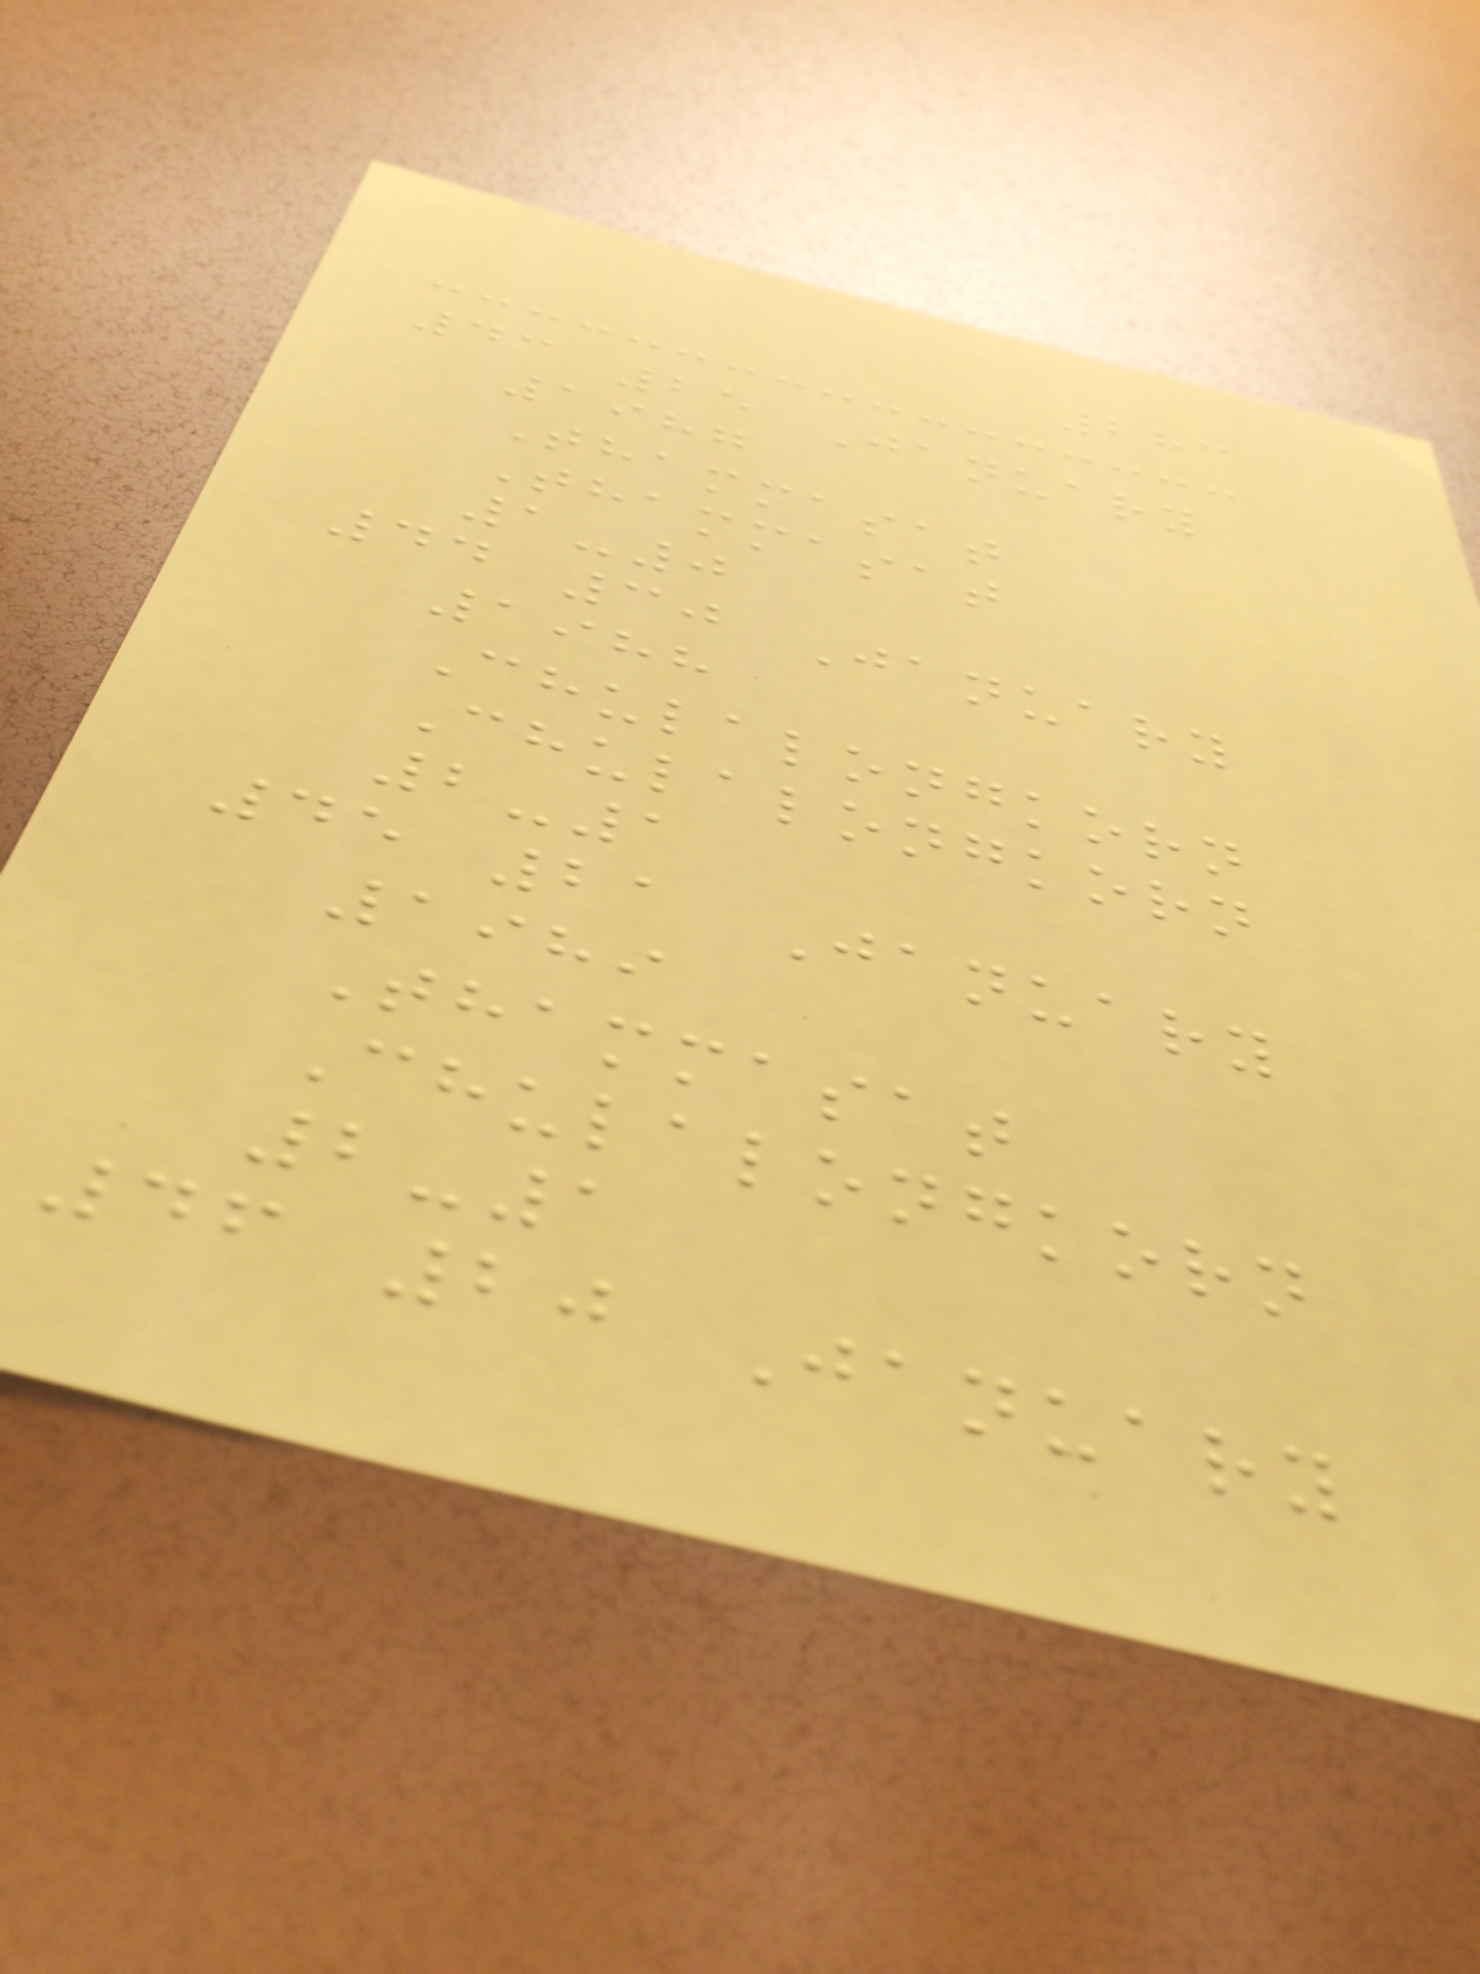283
43 25 January
1987
Thammasat
Thammasat
1-0
44 30 January
1988
Chulalongkorn
Chulalongkorn
2-1
45 21 January
1989
Thammasat
Chulalongkorn
2-1
46 20 January
